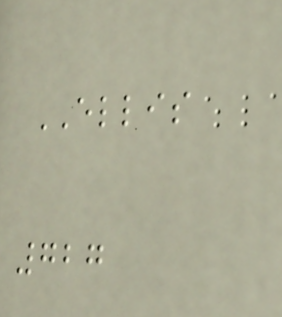ELLIS
727
